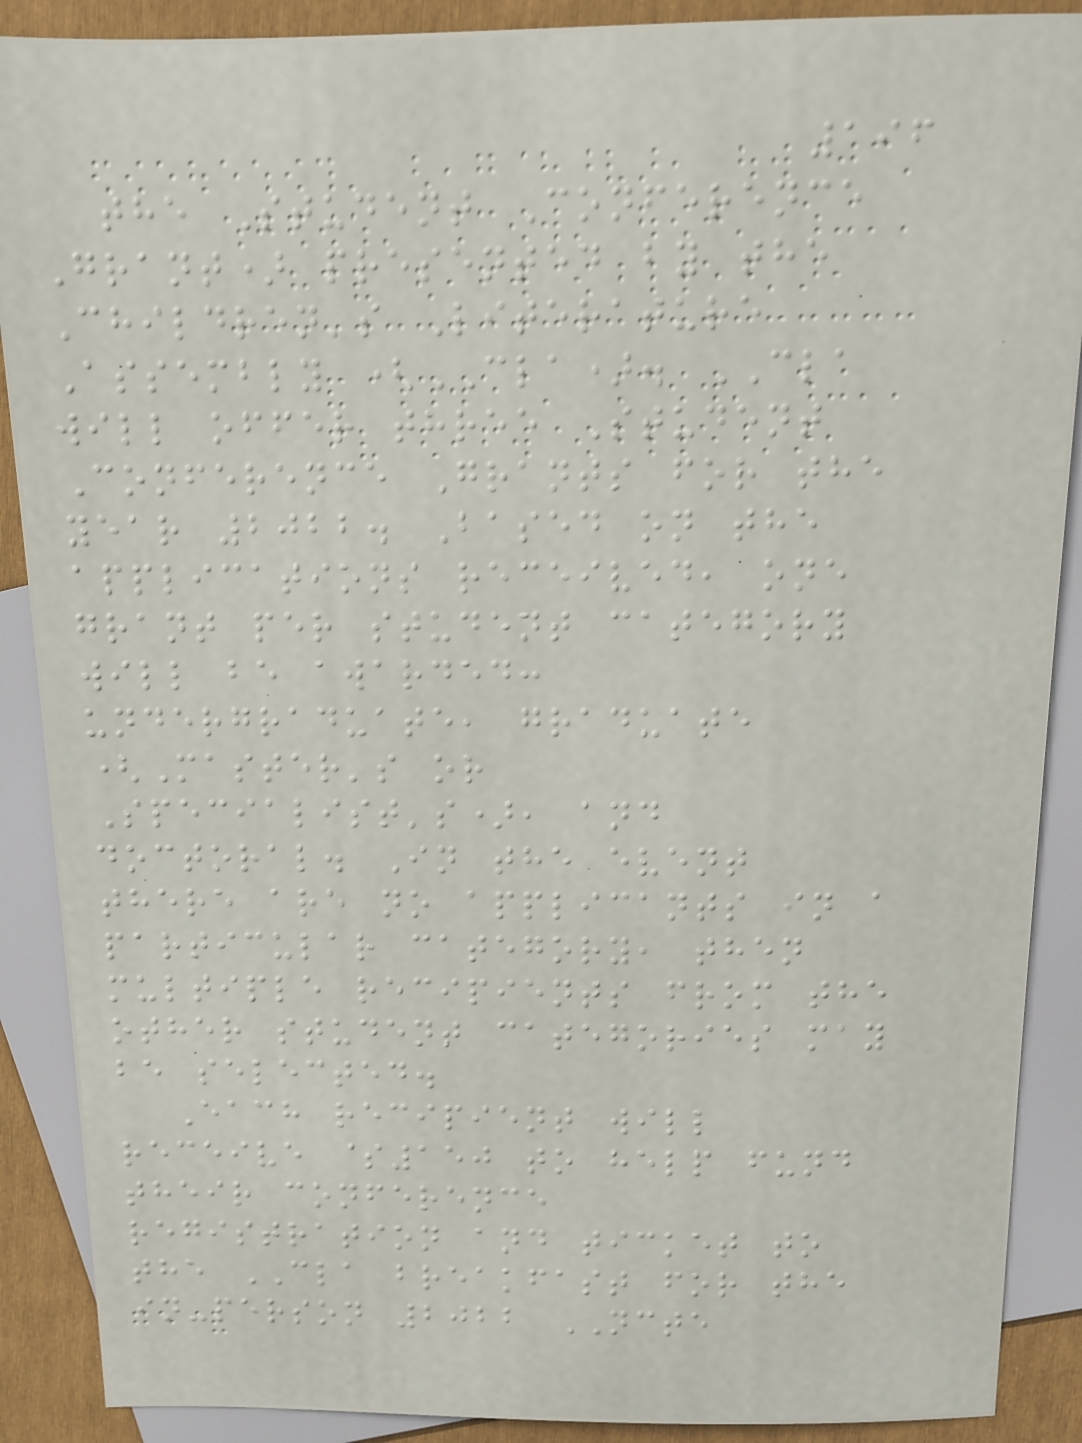196
the Student Conference
Grant) presented by the
Children's Literature
Assembly (CLA). CLA
will offer three Student
Conference Grants for the
year 2022. Based on the
applications received, one
grant per student category
will be awarded:
undergraduate, graduate
(Master's or
Specialist's), and
doctoral. In the event
there are no applicants in a
particular category, then
multiple recipients from the
other student categories may
be selected.
Each recipient will
receive $150 to help fund
their conference
registration and ticket to
the CLA breakfast for the
in-person 2022 NCTE
